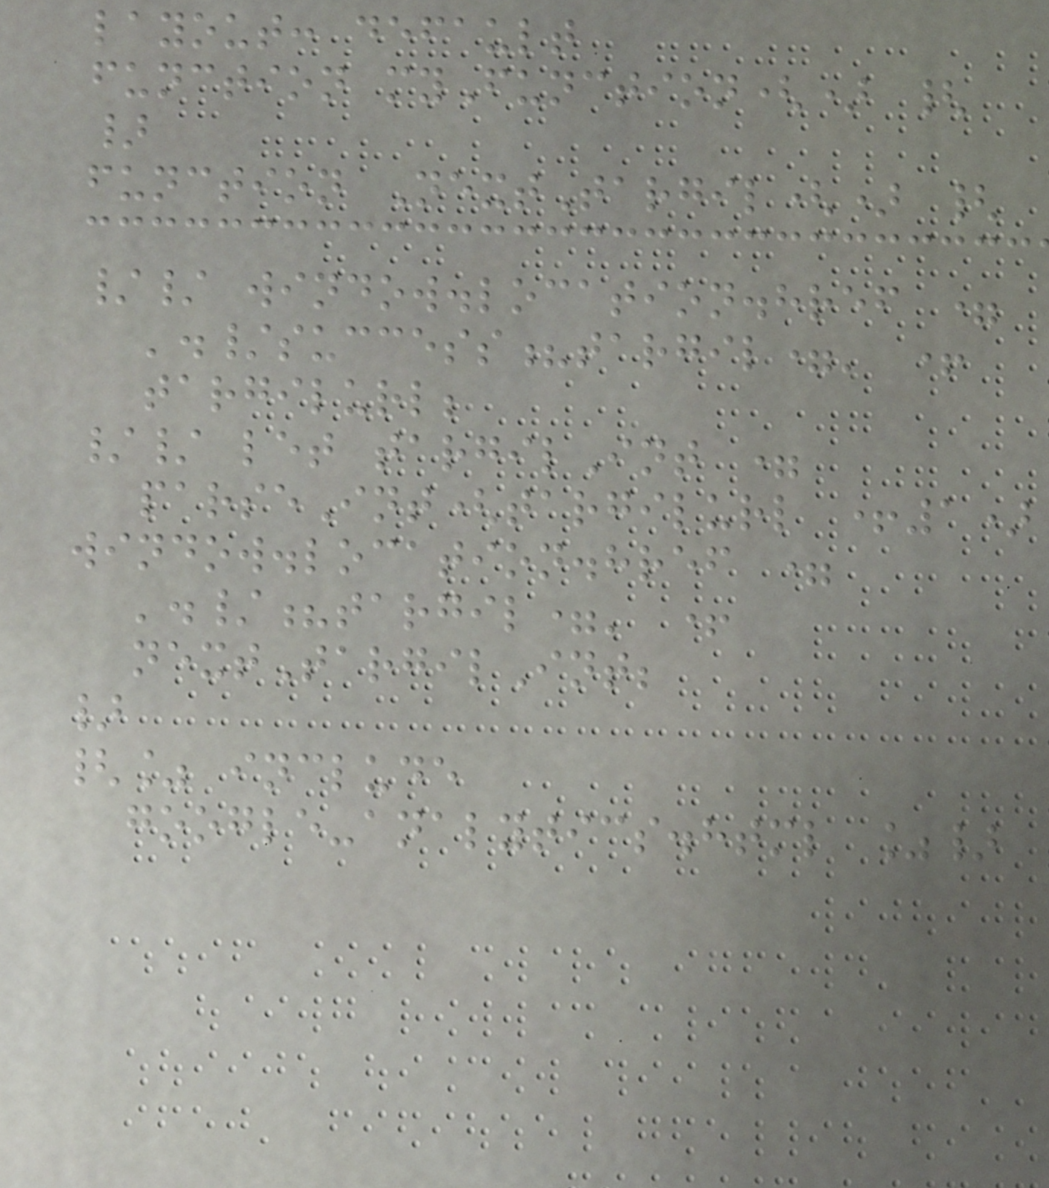layout: default
function myFunction() {
}
function NextTargil() {
// window.location.href =
'./success?targil=' +
targilurl;
// let targilInt =
parseInt(targilurl +1)
window.location.href =
'./?targil=' +
nextTargilInt;
}
{% include
google-analytics.html %}
